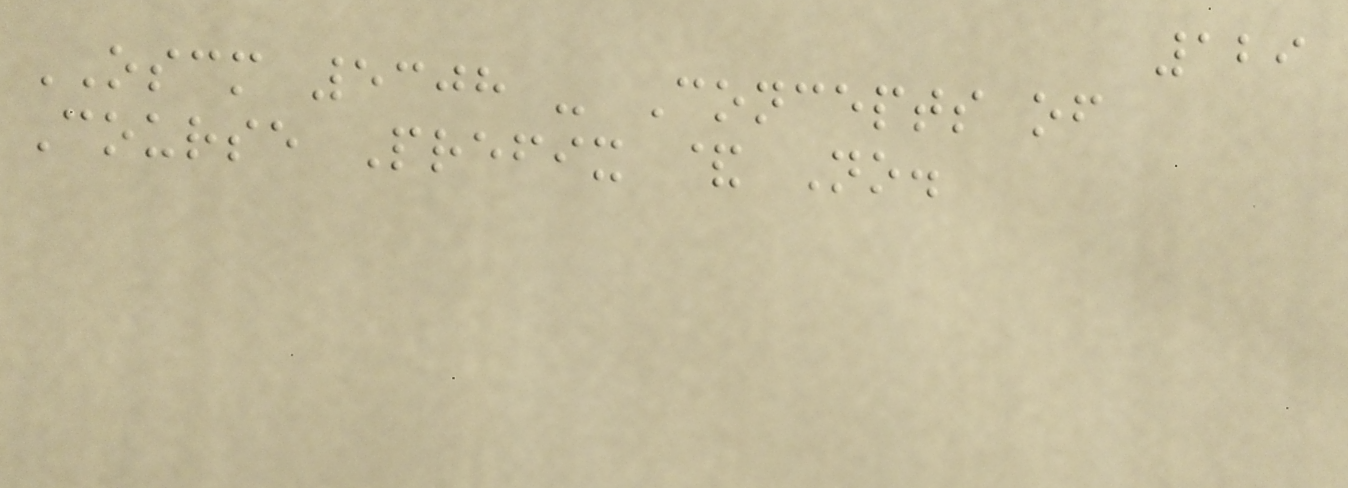129
OSCM 5308 - Concepts of
Course Prefix & No.
